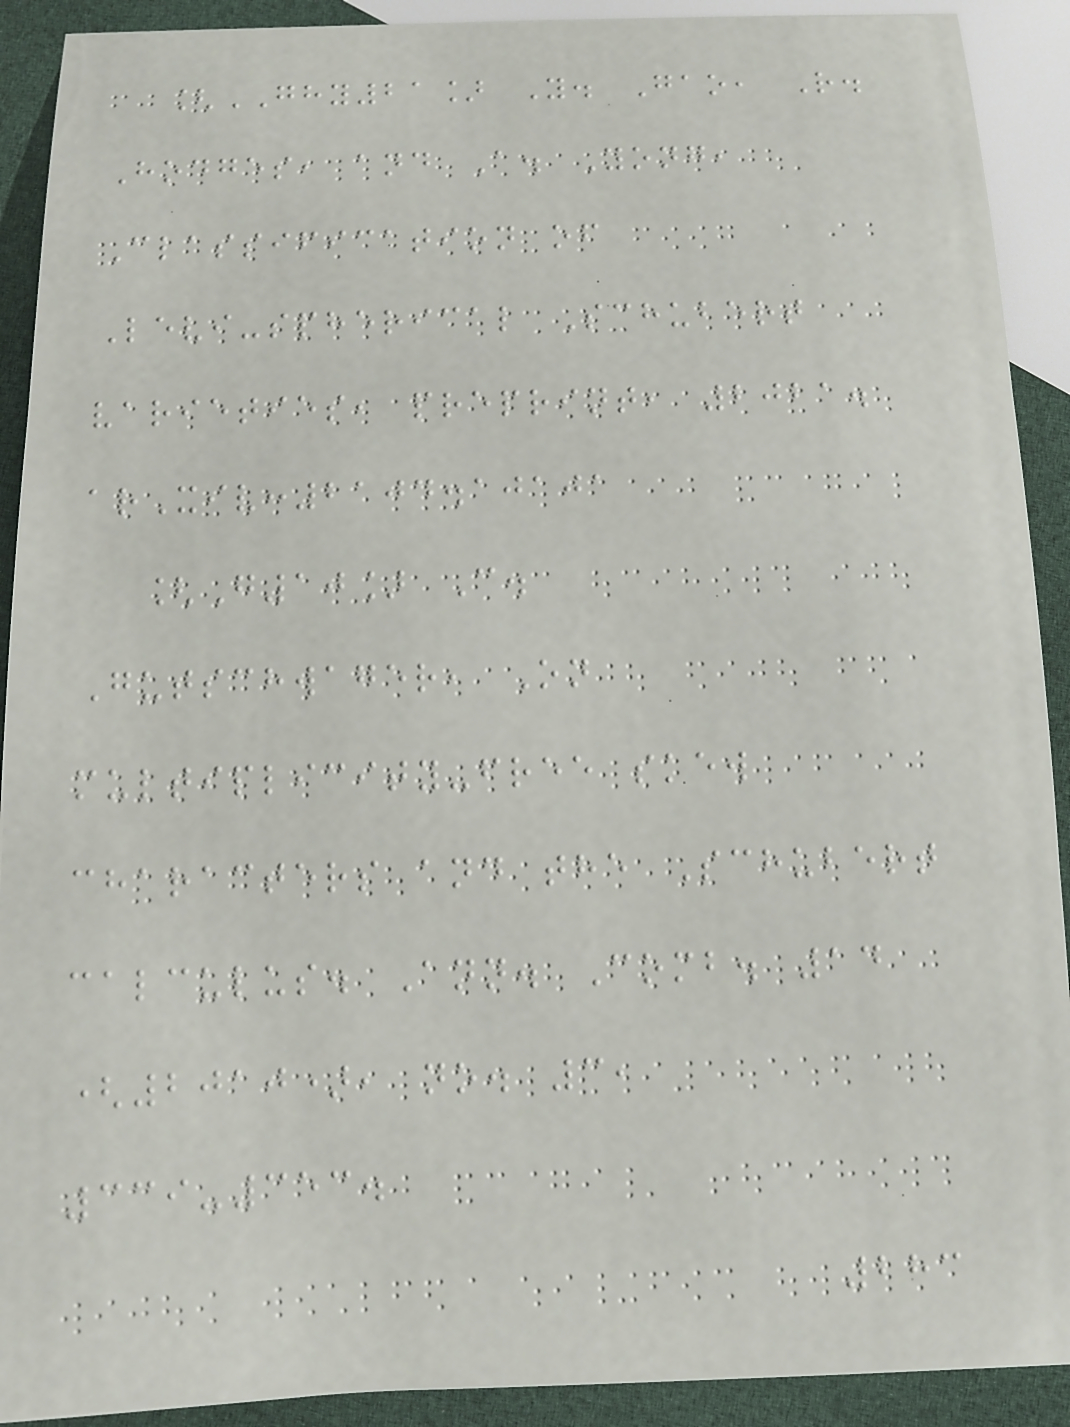[GHY21] Y. Gao, R.
Hodges, and A. Yong,
Classification of
Levi-spherical Schubert
varieties, preprint, 2021.
arXiv:2104.10101
[G10] C.
Gutschwager, On
multiplicity-free skew
characters and the Schubert
calculus. Ann. Comb. 14
(2010), no. 3,
339-353.
283
